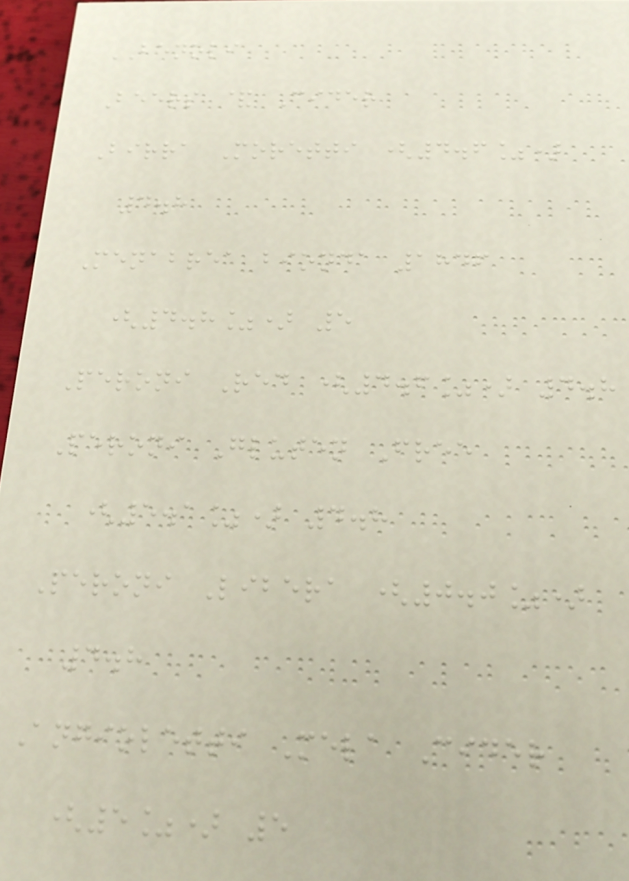BENOLI
Beers & Cider
Birra Moretti (4.6%)
4.8
Menabrea bionda 1846
(4.8%) 5
Peroni Red (4.6%) 4.8
Peroni Gluten Free
(5.1%) 4.8
Peroni Libera (0.0%)
4.8
Angioletti Mela Cider
(5%) 5
